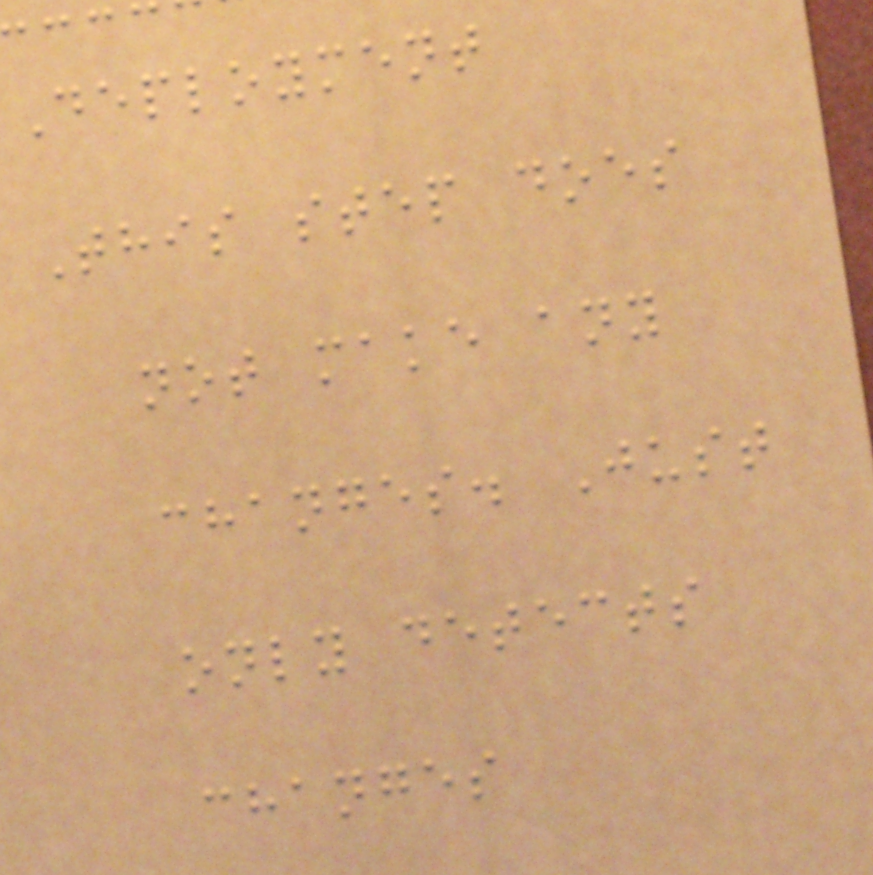Deployment
This step does
not make any
changes. Just
only detects
changes
